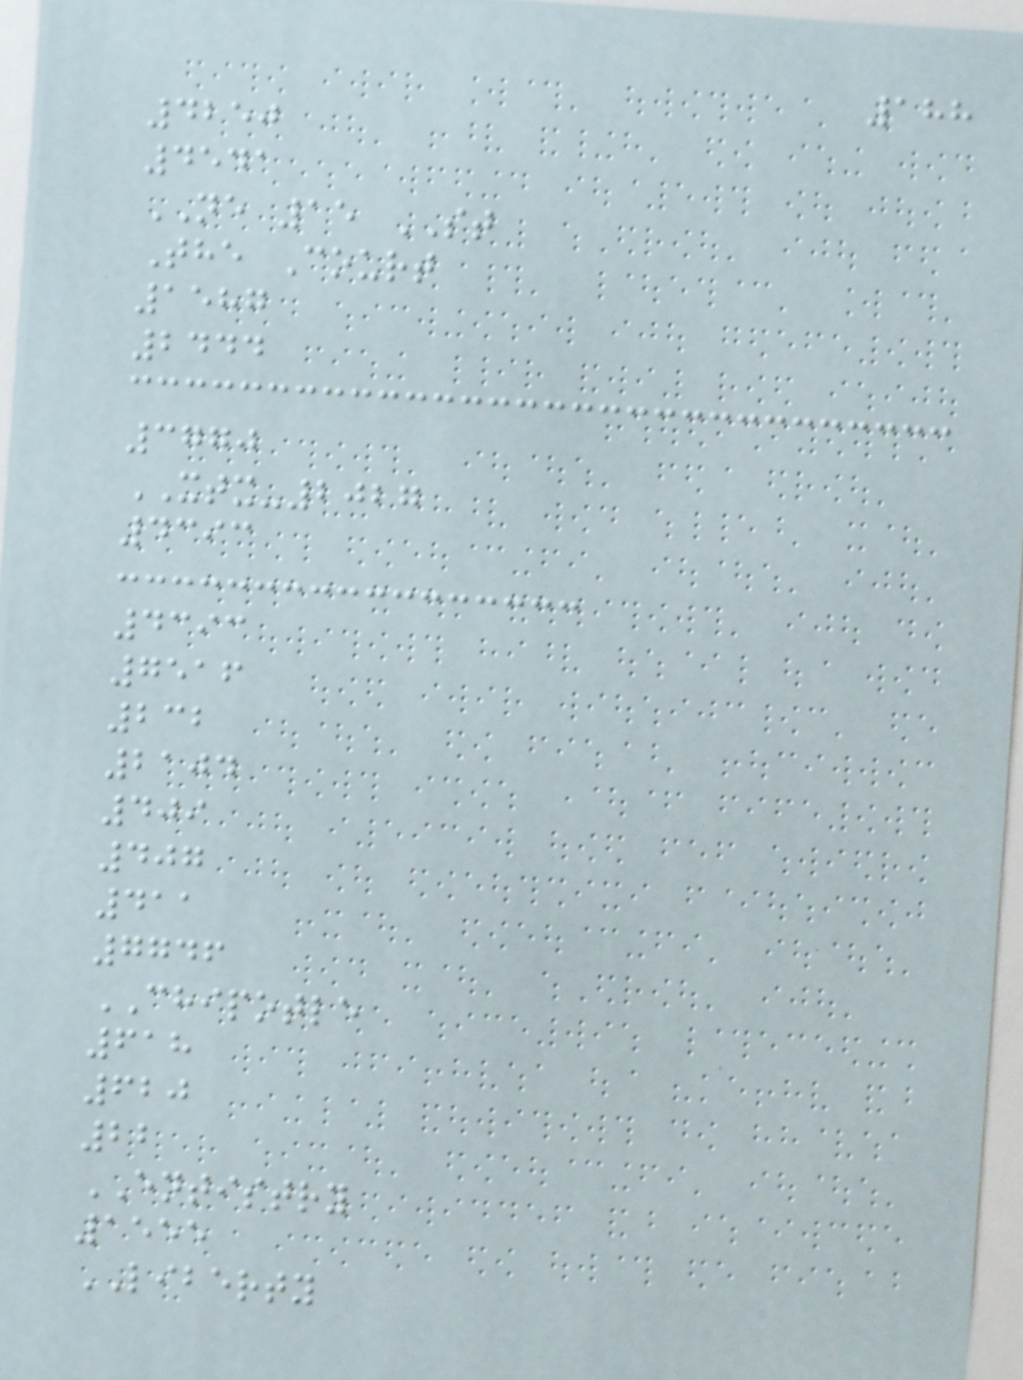188
4250
4541
NE 15 ST
The Court
1587
2444
3770
XTX-2027
4393
4393
7516
232
2104
409
407
411
7746
CHIPOTLE
618
620
22
ENTISTRY
1555
LIBERTY
